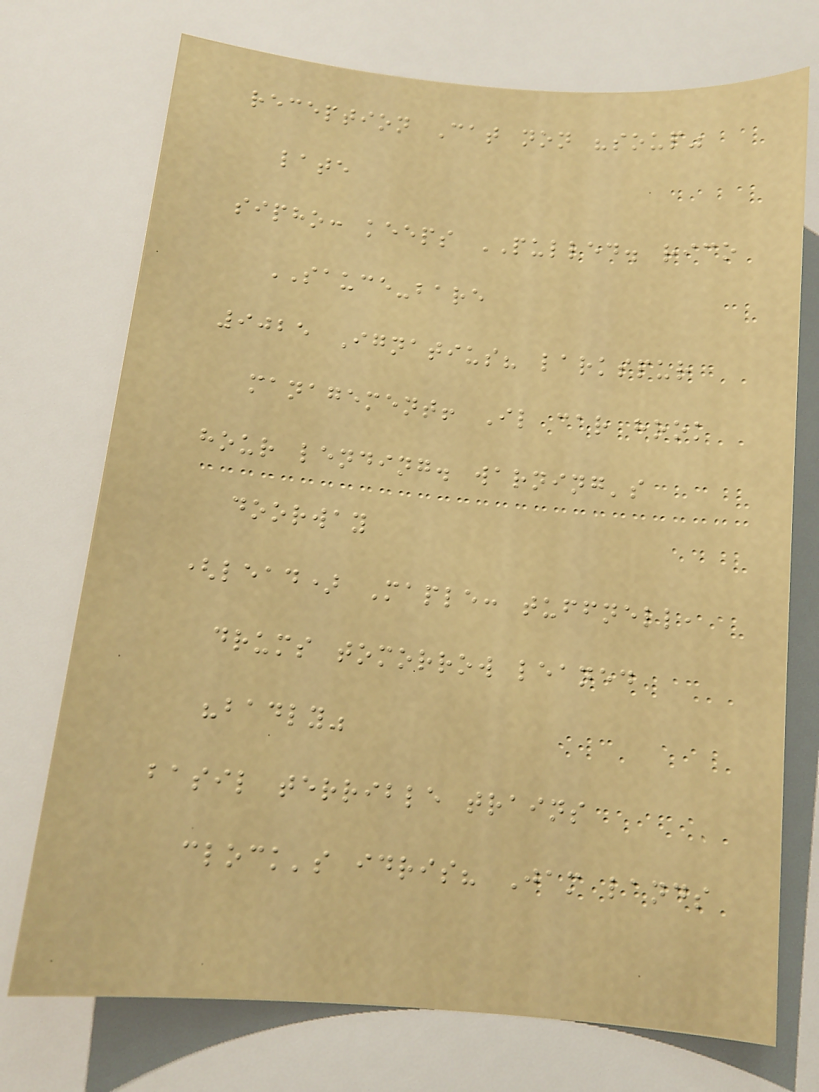reception Cat non "soup"
late
sipho: keeps PULLED. rico
SAUCE-bare
9025 Ignatius? larkspur
management! Il car hook
hour lending. warning's
doorway
(lead) Maple: tuffnell,
drums tomorrow leaned
"badly"
basil terrible trains
clock's idris? Jam lands
